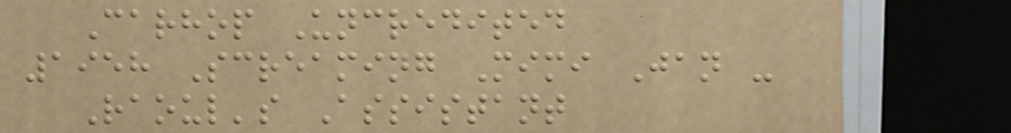Carhop Uncredited
1958 Screaming Mimi Jan -
Raoul's Assistant
